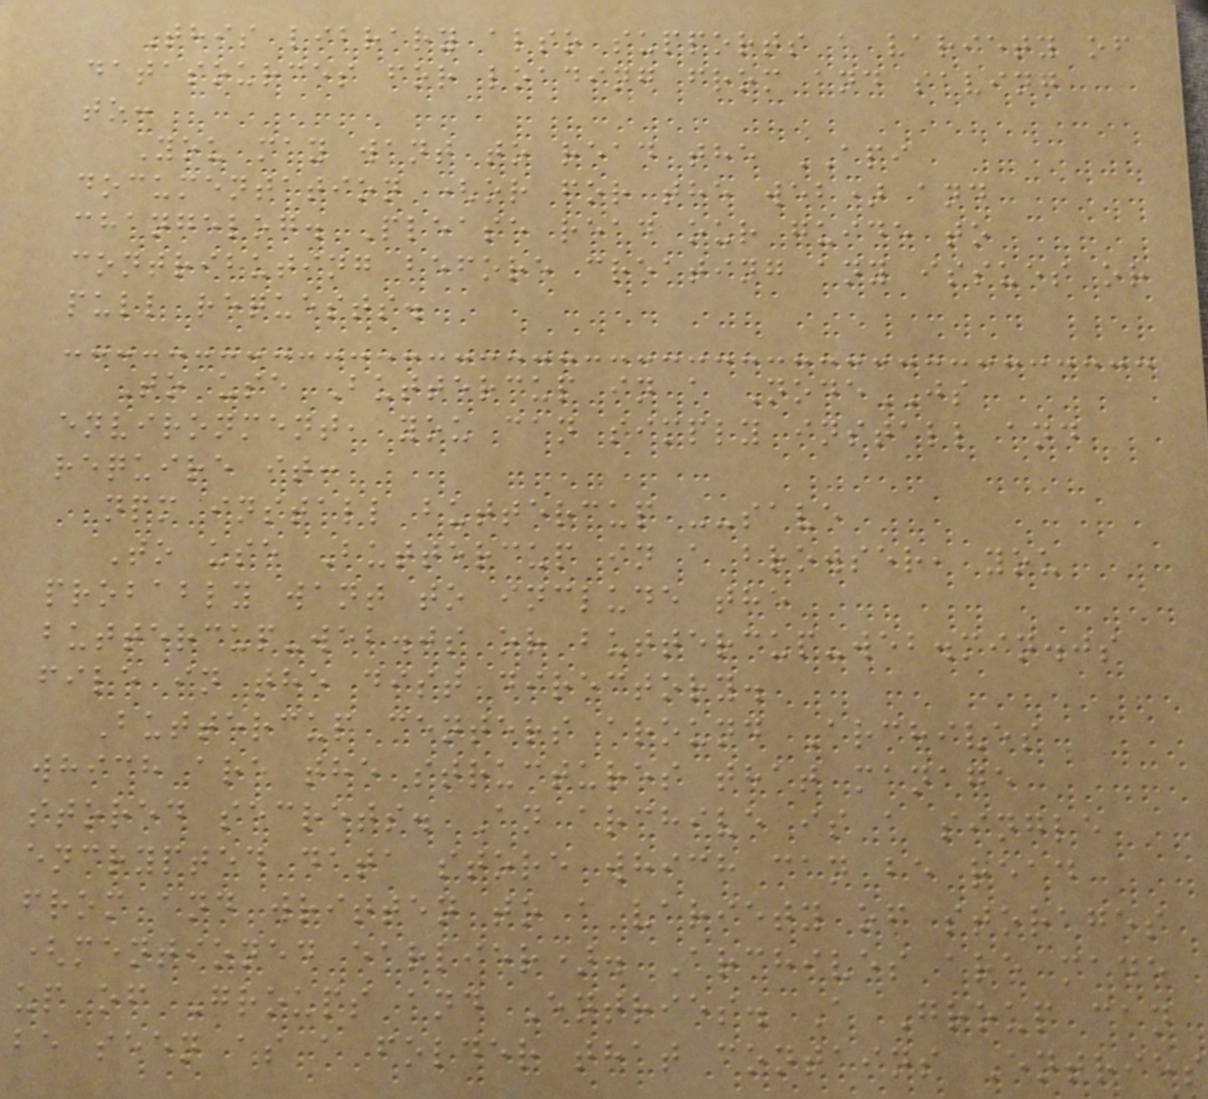This library also supports a variety of
datasources for loading from and saving
to:
You may want to read the API
documentation (or for the web) and
changelog. Please read our guide to
contributing before creating any issues or
pull requests.
To use Buttercup in a NodeJS
environment, you can simply install and
require it:
npm install buttercup --save
To use Buttercup in a browser, you
probably want to include the
buttercup-web.js or buttercup-web.min.js
file in the dist directory.
Buttercup centers around Archives
which are the structures that manage
stored secrets. An archive is a single
encrypted data store which can be read
from and written to a variety of storages
(mentioned earlier). Archives are made
up of Groups and Entries. A Group can
be seen as a folder that contains Entries
